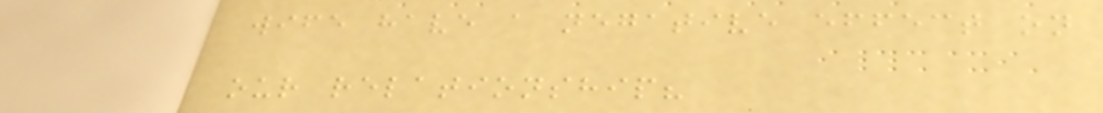wife have a negative effect on
our relationship?
